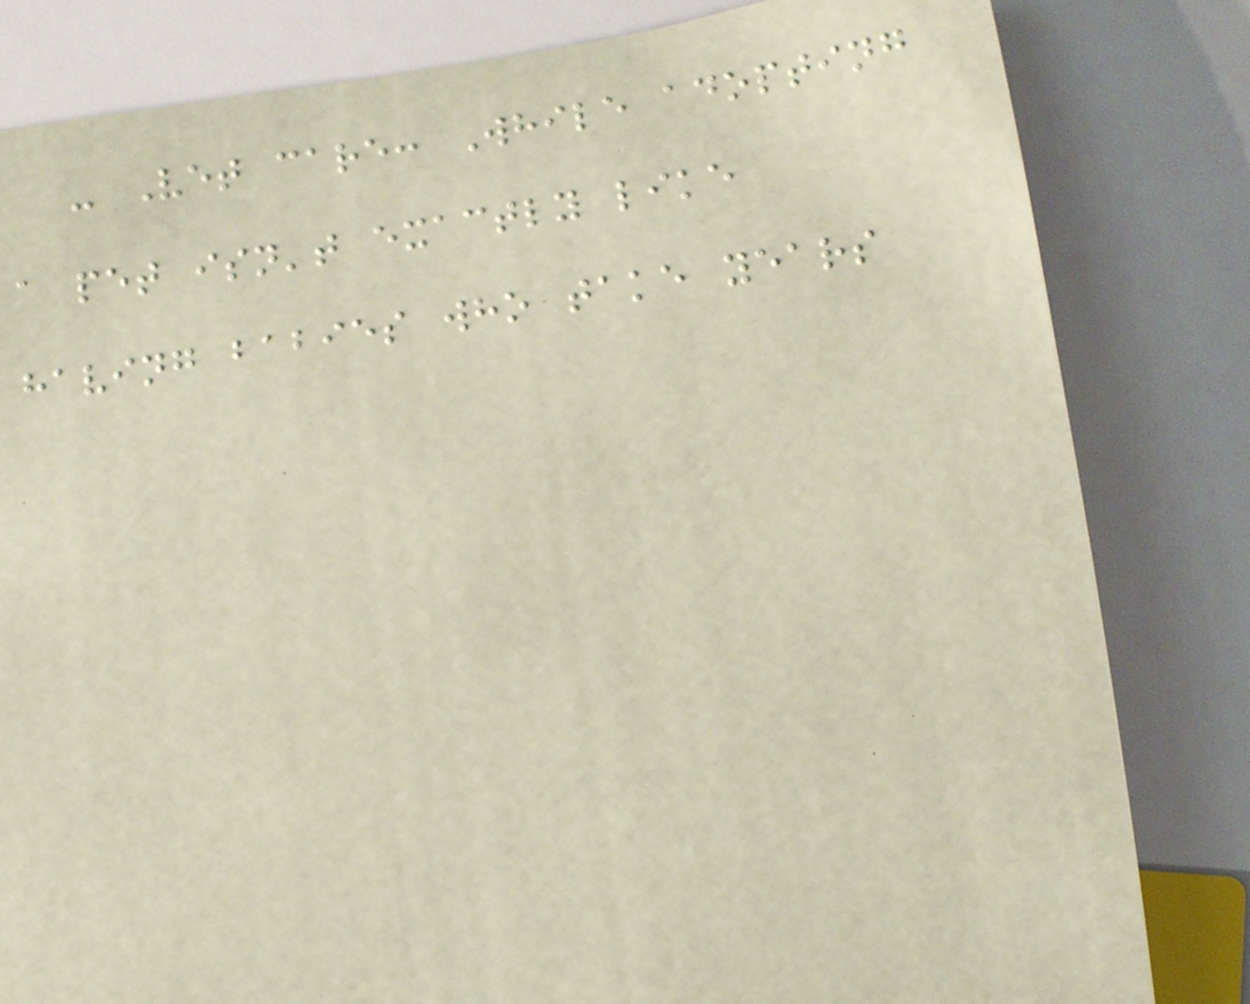- Vet care: While adopting
a pet isn't exactly like
having babies who take years
